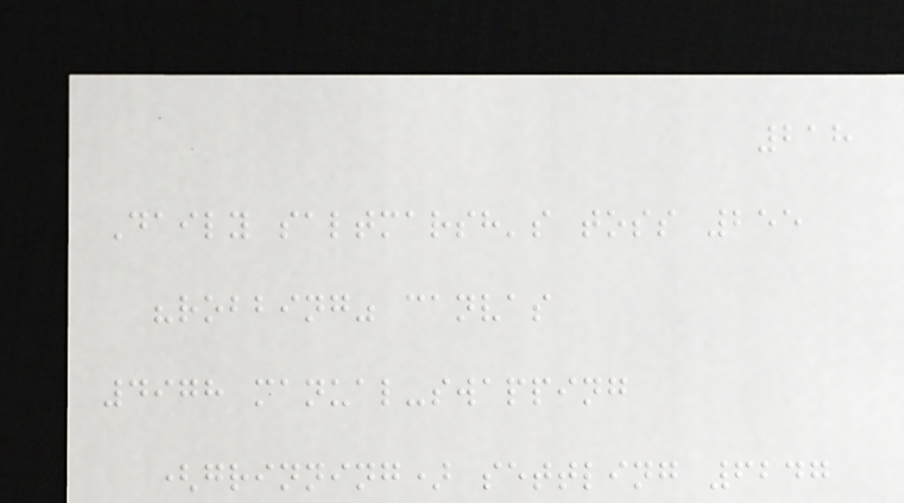218
Daily saltmarsh's toss 255
"robbing" canvas
4978 manual-swapping
(grinning) settling 6247
